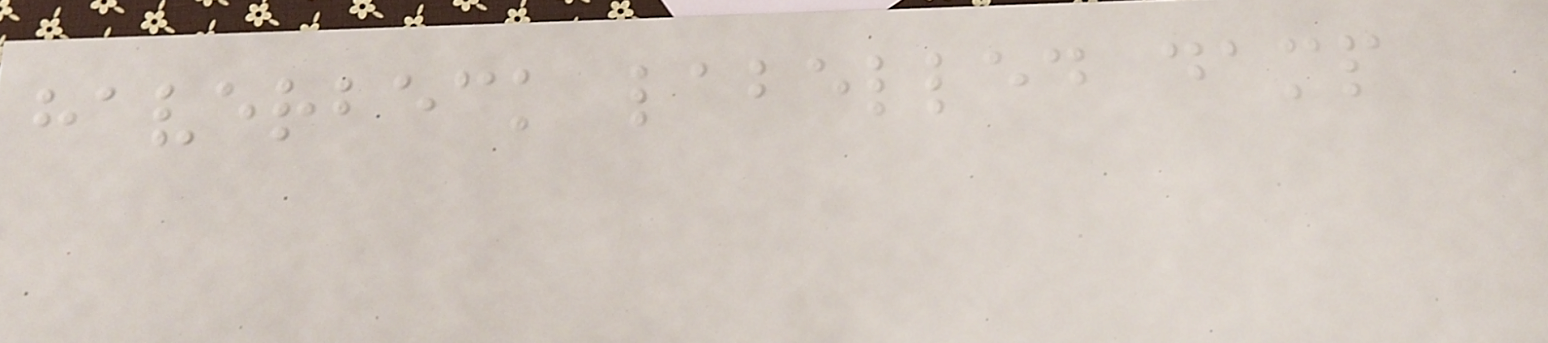haverbeck labelled damp
